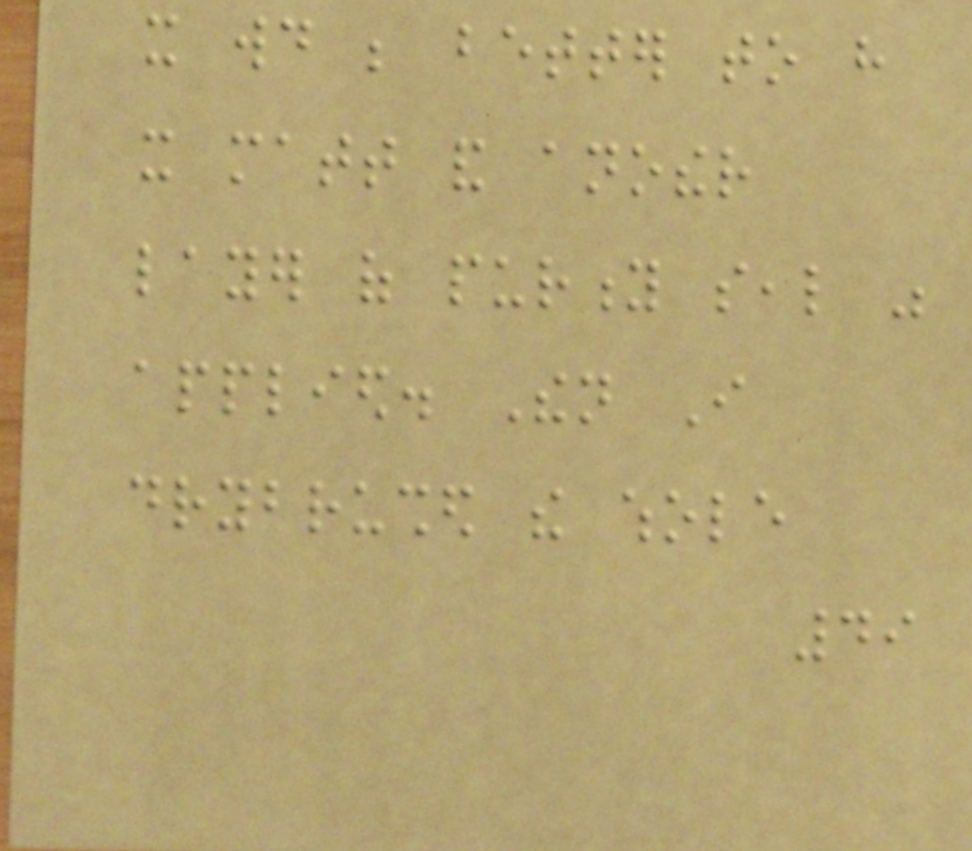it would be better to have
it matt and another
layer of purity seal was
applied. Then I
drybrushed the whole
49
